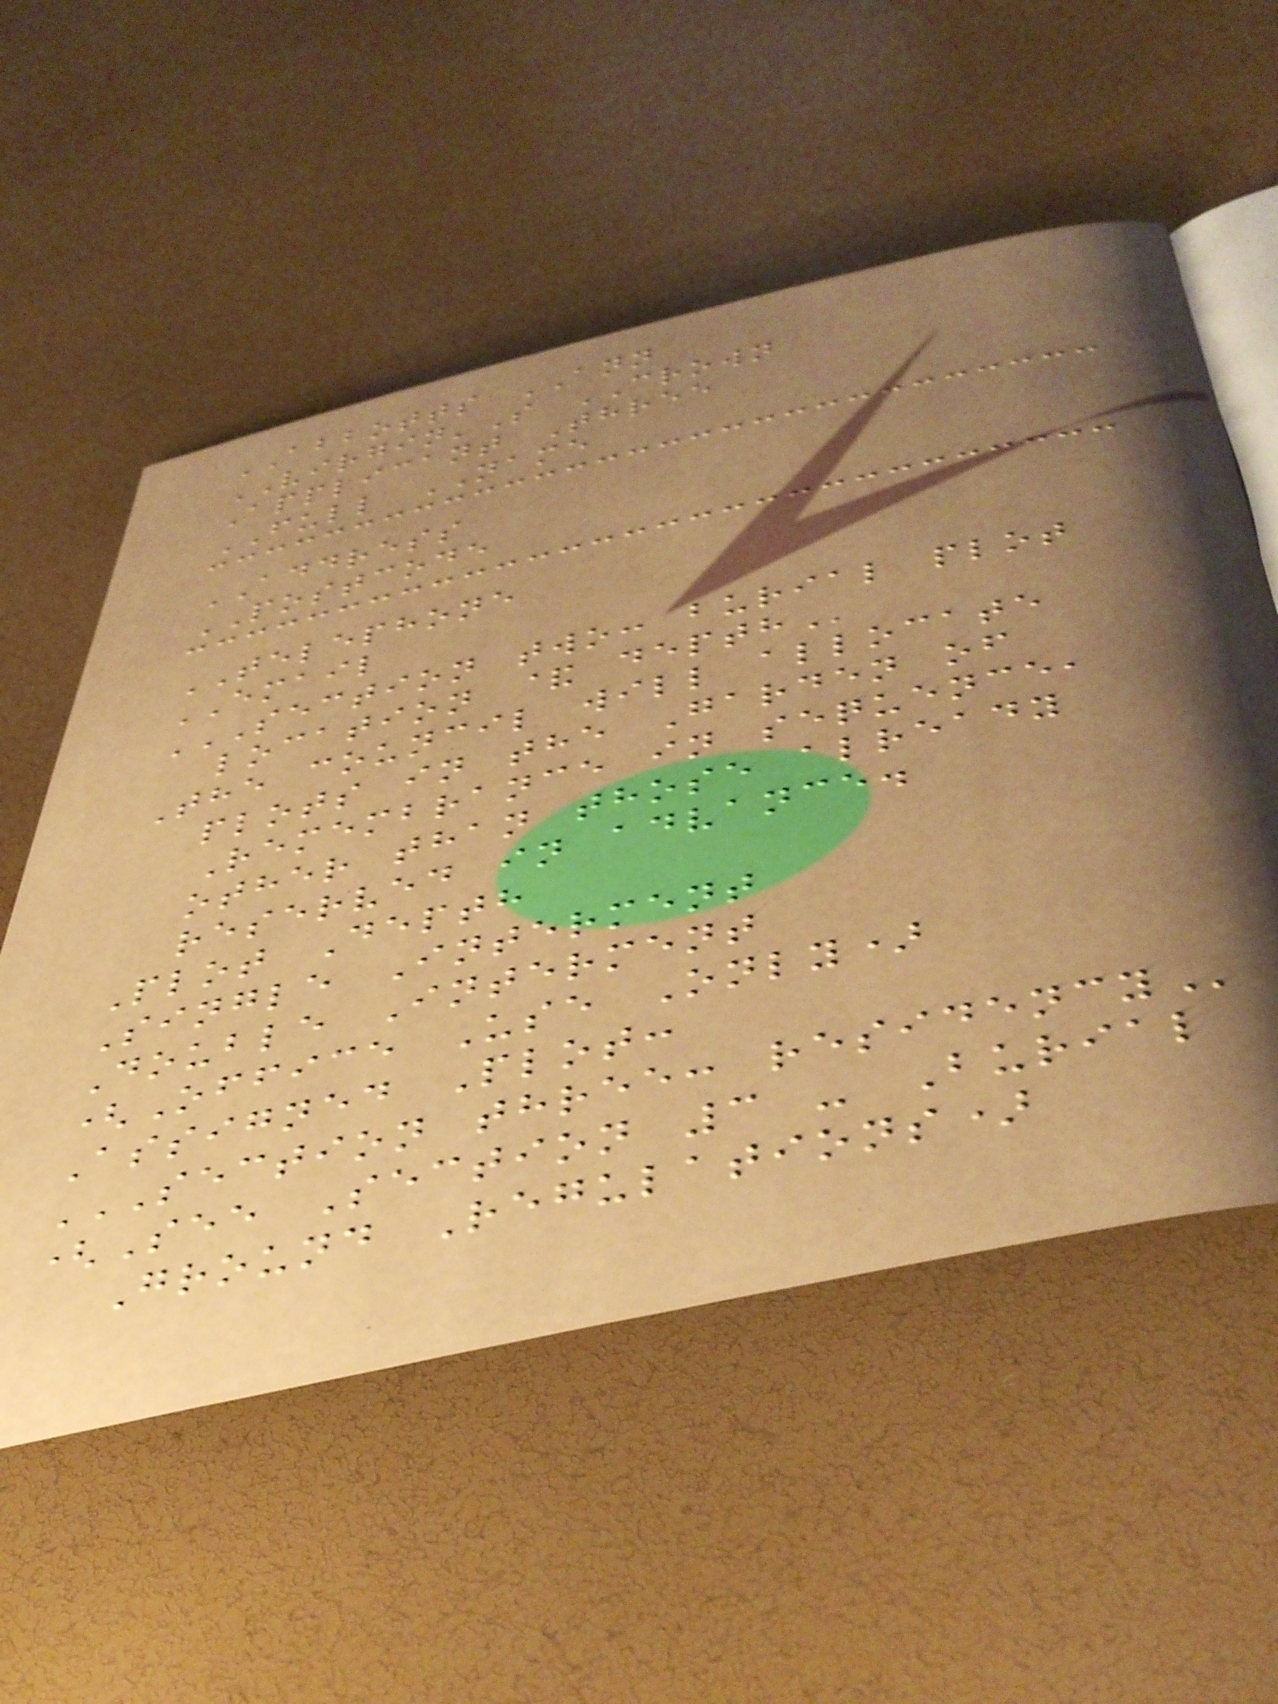ABBOTTS ANN
VIRGIN'S CROWN
Applicant Three
FULL NAME
ADDRESS
POSTCODE
TELEPHONE
EMAIL
SECTION TWO: BURIAL PLOT
LOCATION & DEPTH
The council will allocate
plots in the Garden of
Remembrance in sequence,
other than those already
reserved in advance.
Plot Depth
Single Interment
Double Interment
(Office Use Only)
Assigned Plot:
SECTION THREE: RESIDENCY
(See Section 3 - Burial
Ground Regulations)
